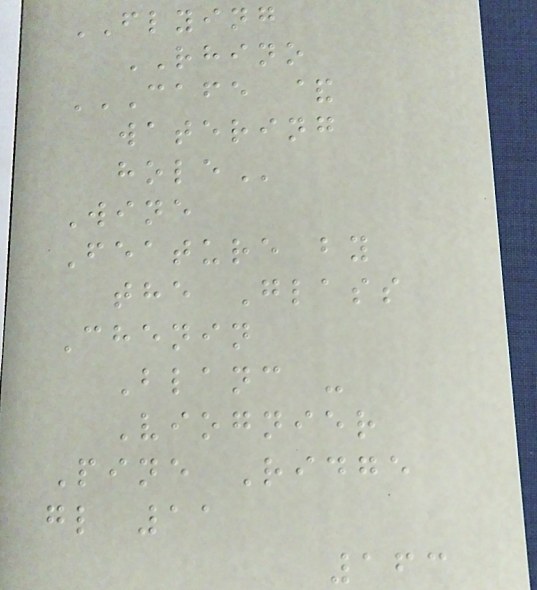FLYING
RHINO
CAFE &
WATERING
HOLE
Wine
Feature by
the Glass
Chenin
Blanc -
Viognier
Pine Ridge
gl 11
163
